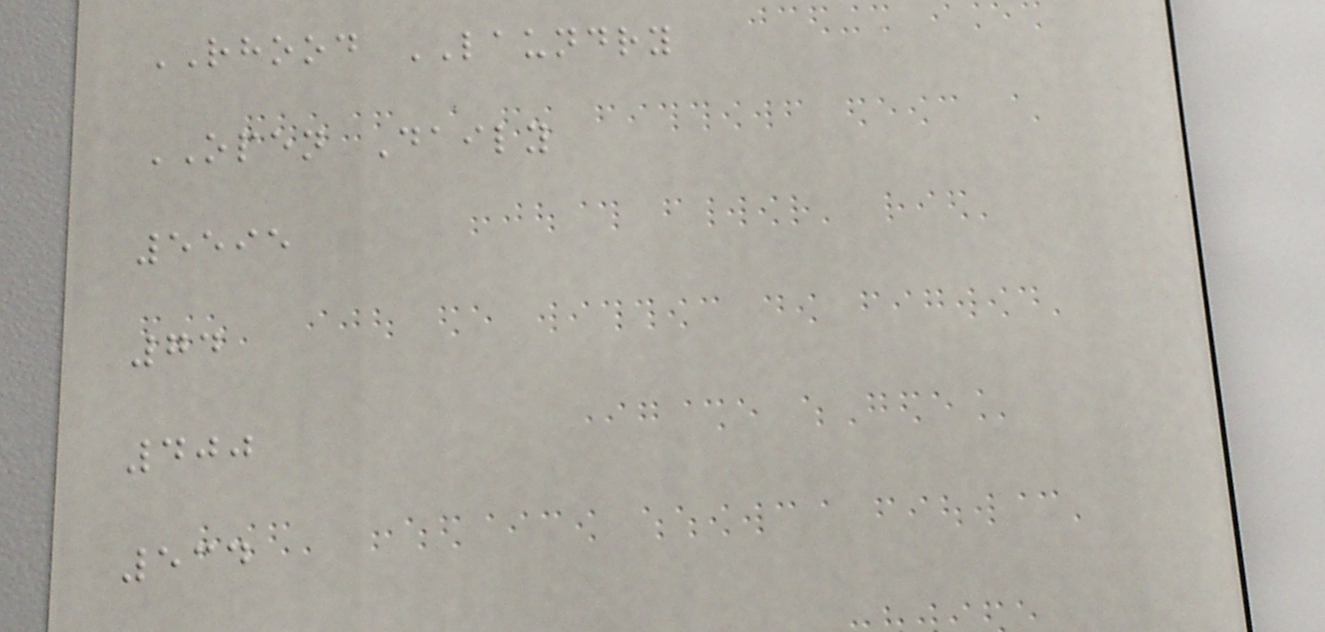RHOOD LAUNDRY
OPEN Daily
5595
74
400
534
